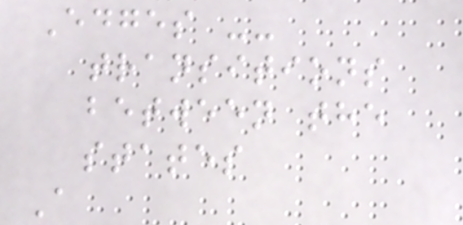Edges --
transitions
between the
states
A
